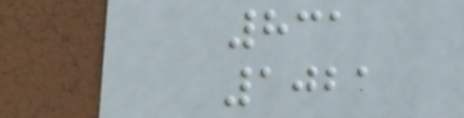831
1021
